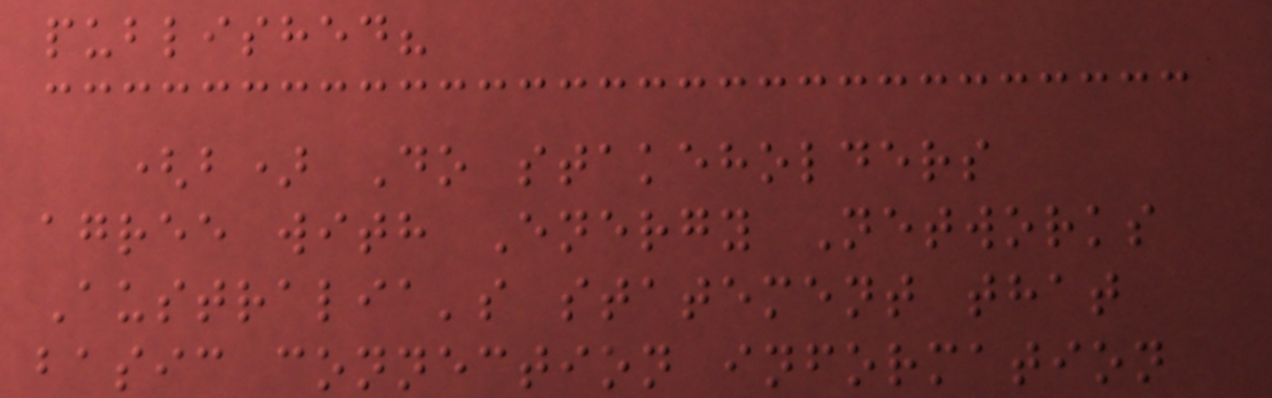published?
(b) Do stakeholders
agree with Energy Networks
Australia's statement that
basic connection information
